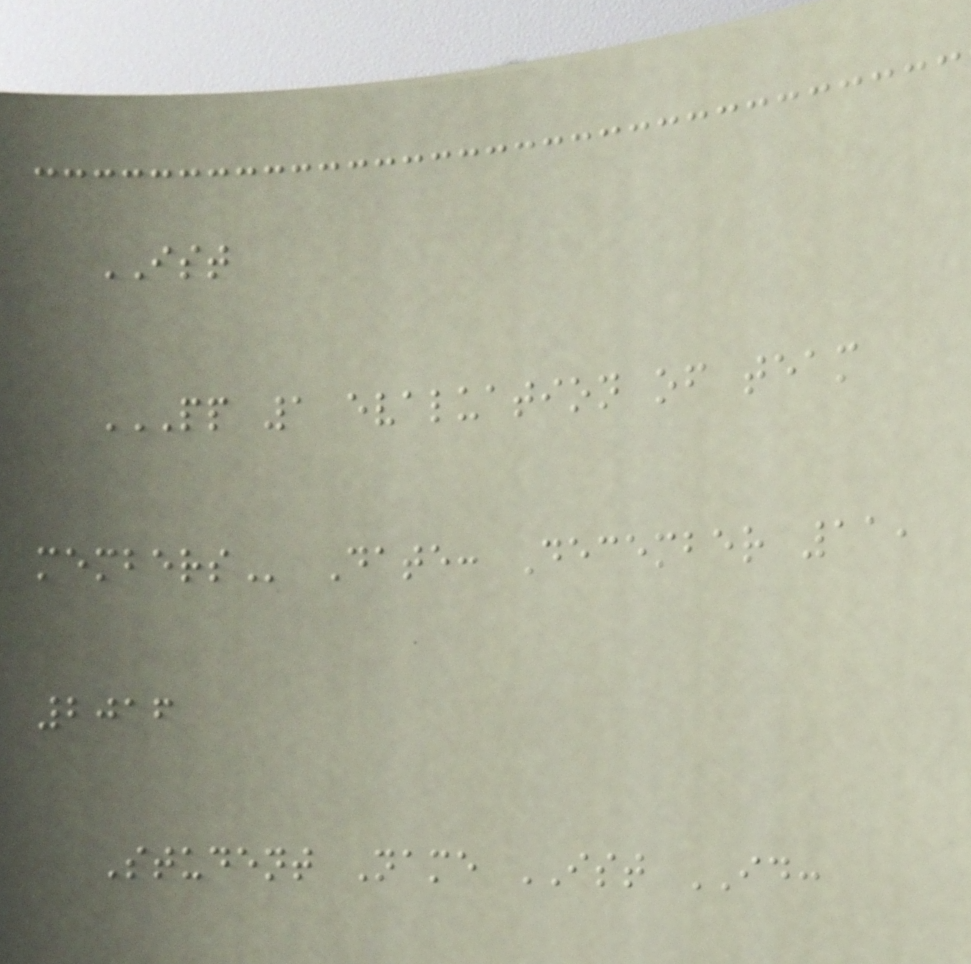IST
PP 1 EVALUATION OF TEAM
MEMBERS Date: December 11,
2016
Student Name IST ID:
